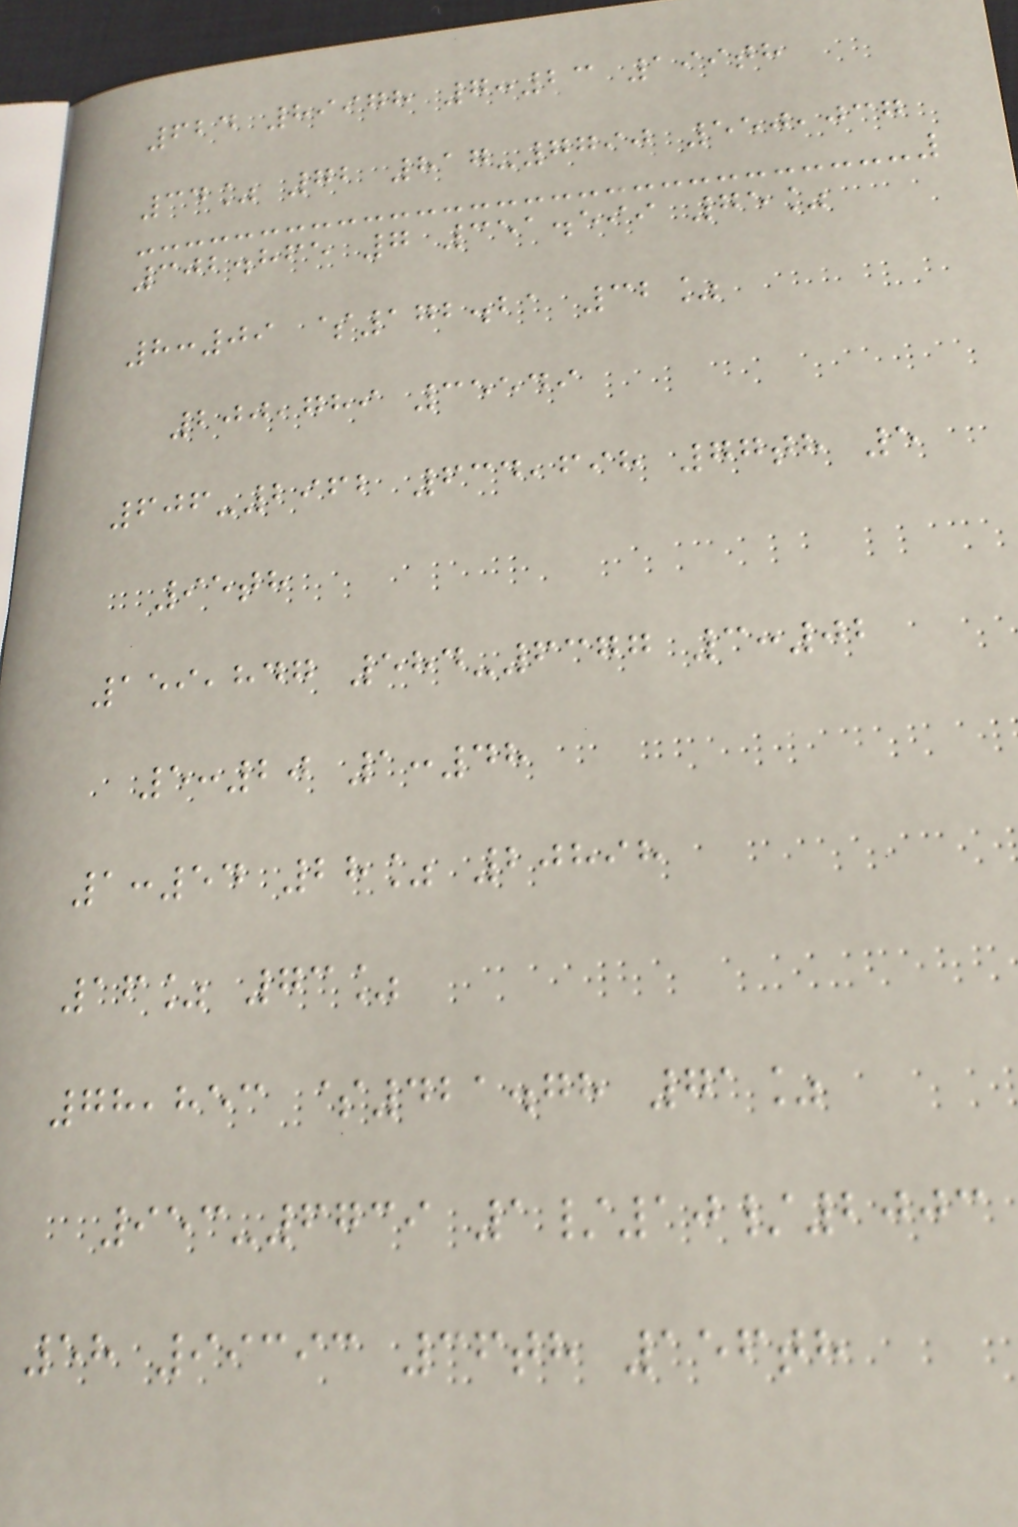624 89978 7:23 199th
34% 72 817-7790 550,037
302.865 7 351.599 75%
8:09 $172.21 32%
200,789 35549
606-2962 634,698 77th 5
95th
159,847 584-6377 3:02
5:20 1:48
1:54 28% 20898
16% 73%
78,853 $421.78 71%
953-6739 1/10/2003
58 99393 36th 156th
